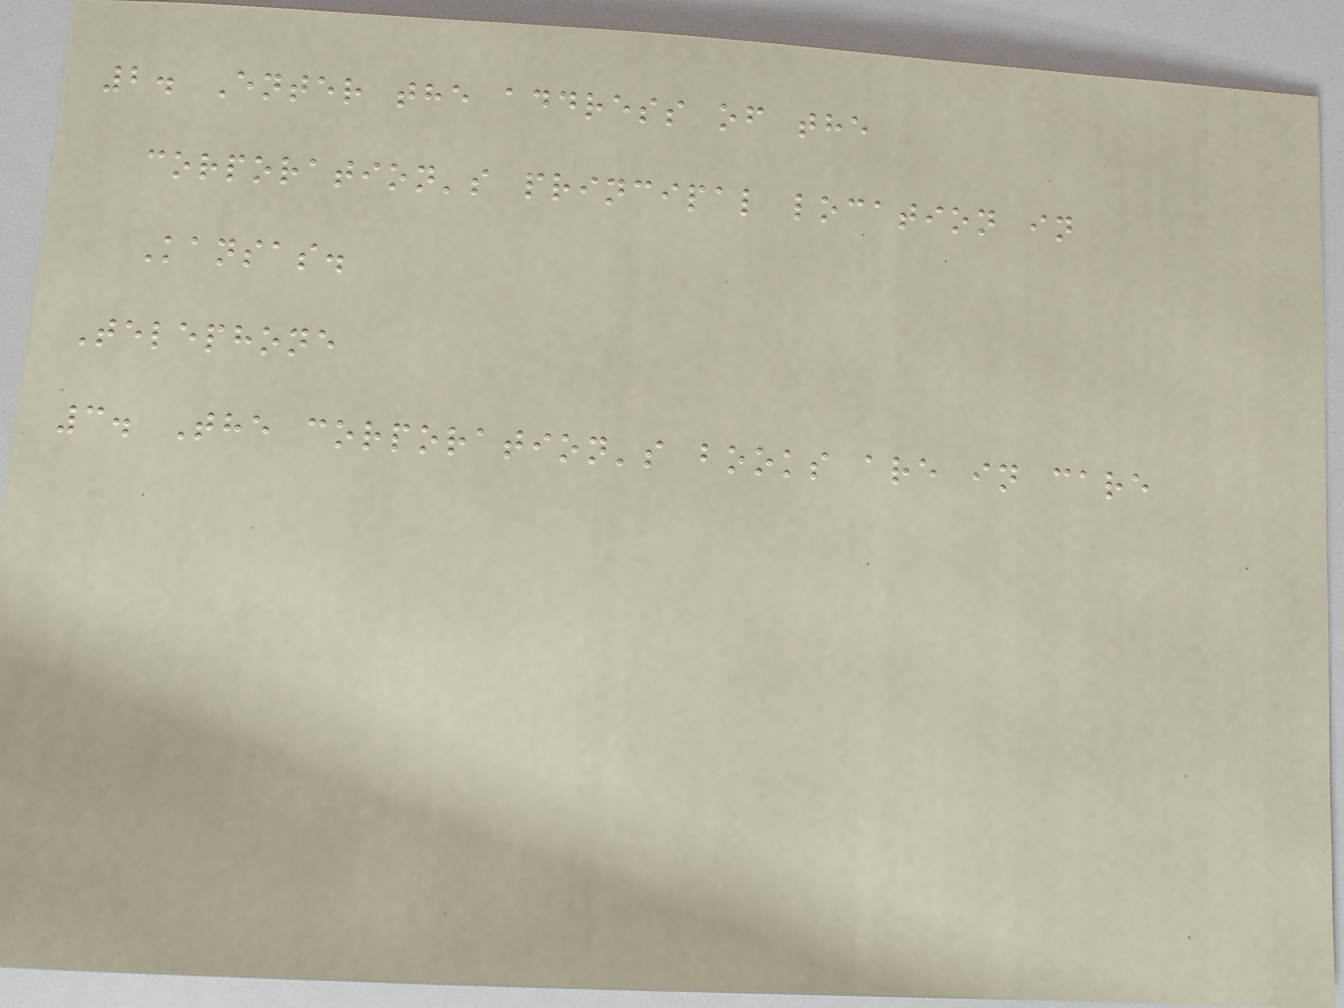2. Enter the address of the
corporation's principal location in
Kansas.
Telephone
3. The corporation's books are in care
